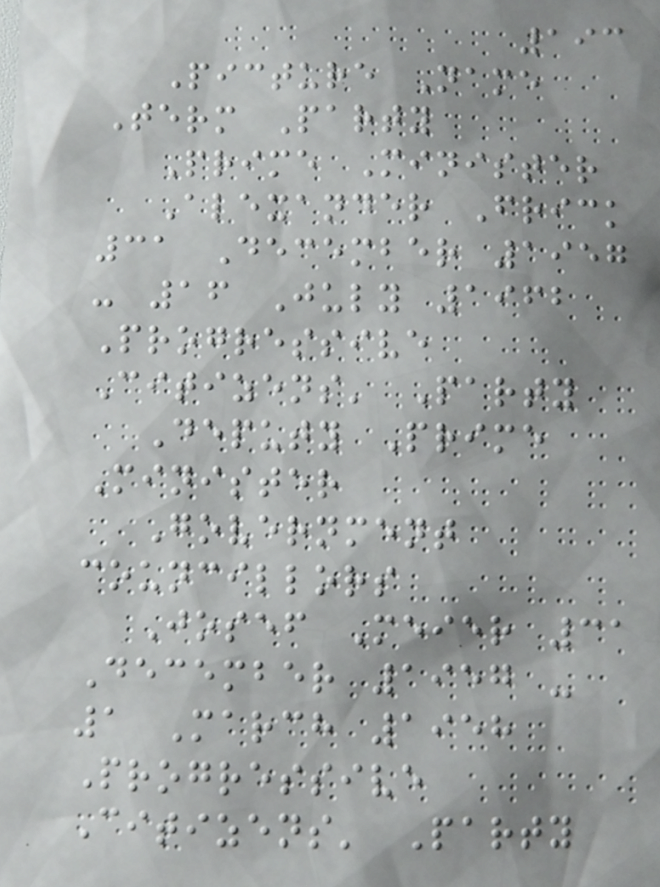193
Picture Name
Term Party
Prime Minister
Alexander Frick
31 December 1957
- 16 July 1962
Progressive
Citizens' Party
Deputy Prime
Minister
Government
councillors
Josef Meier 31
December 1957 -
1 March 1958
Progressive
Citizens' Party
